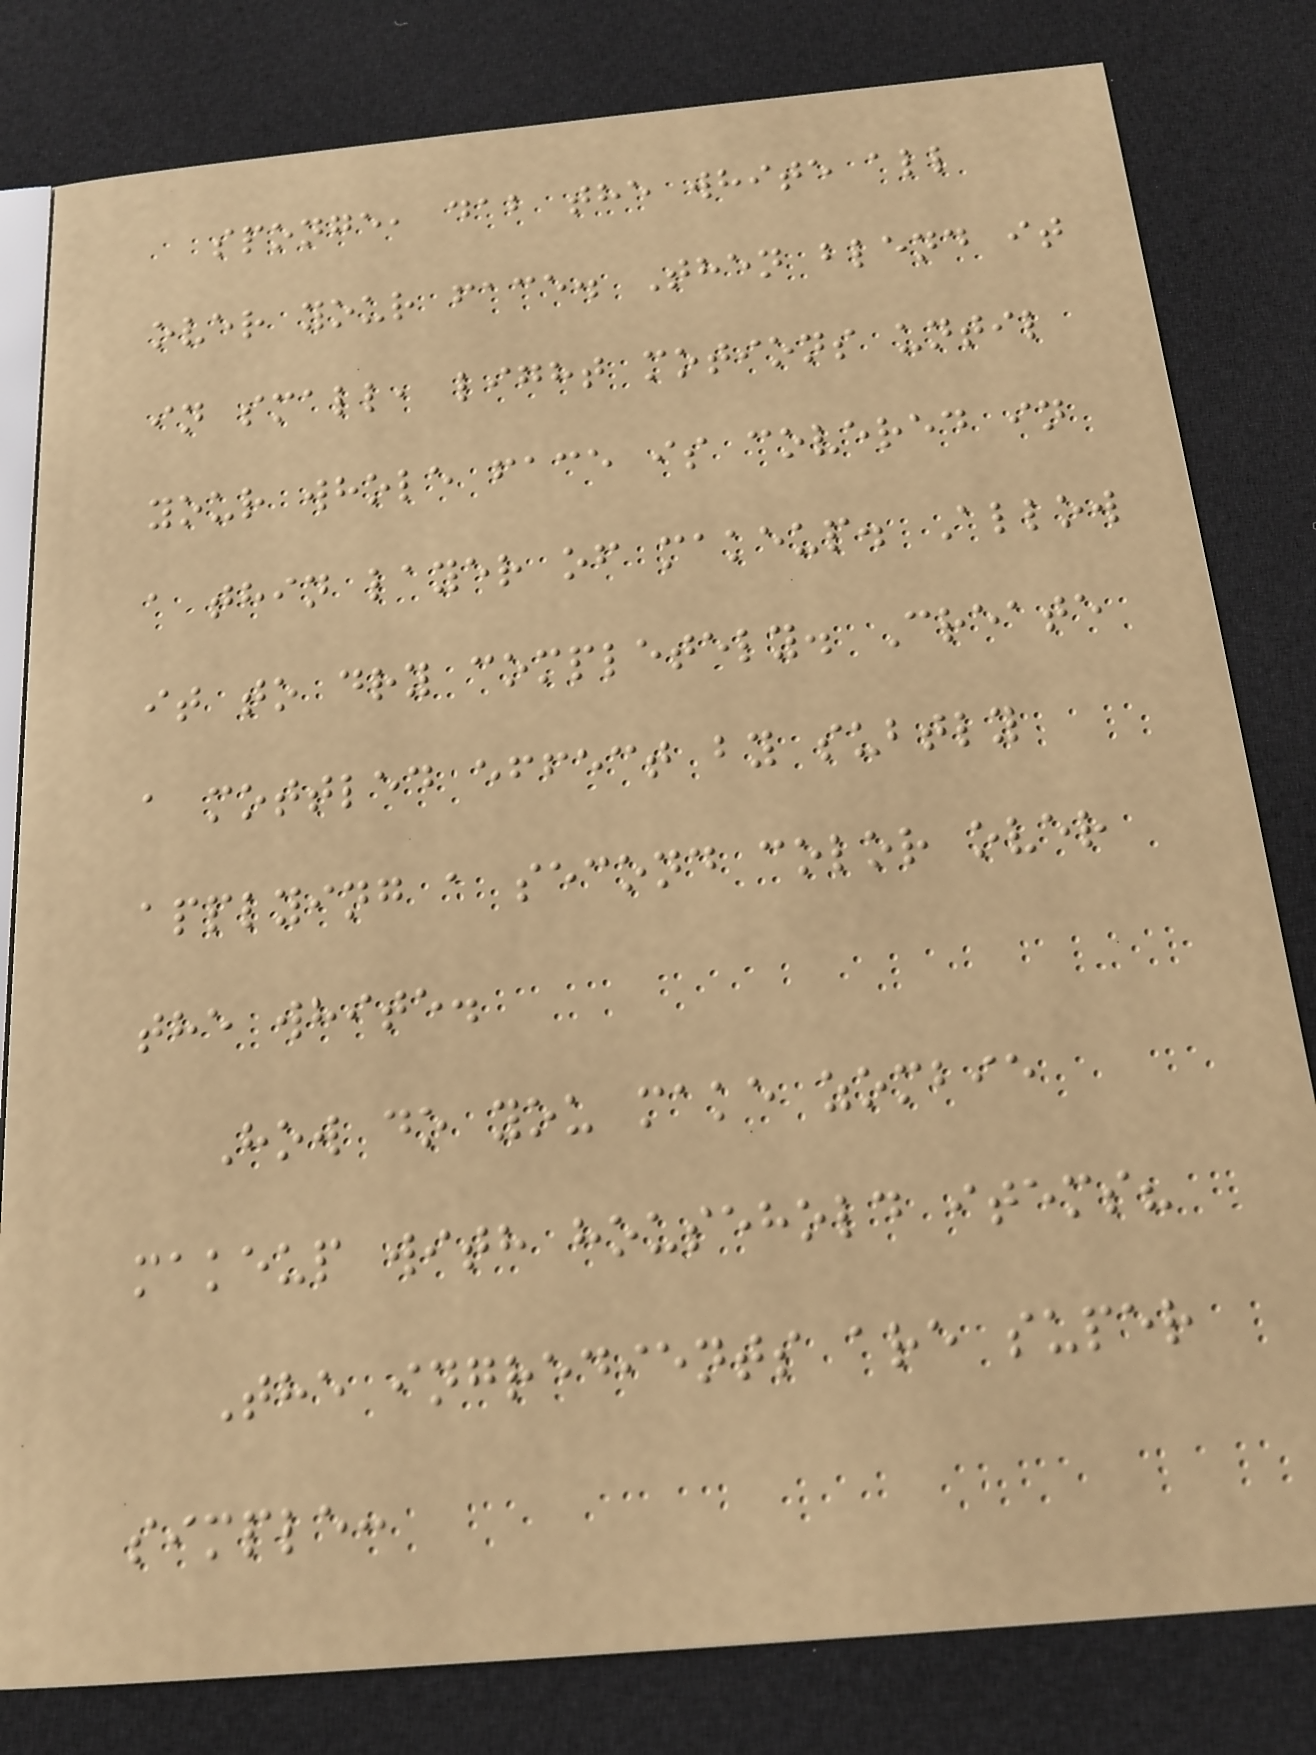sponge, dab the white all
over your face. Then blend it
in small, light motions until
your whole face is covered in
a thin layer of makeup. Allow
it to dry completely. Create
a mottled effect by subtly
applying a second color over
the white.
How do you make zombie
makeup with household items?
The ingredients are super
simple:
